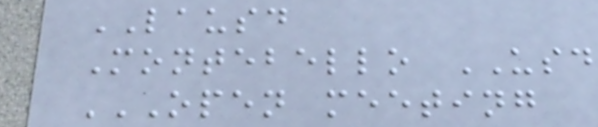LAUSD
Montebello USD
OPEN MEETING
